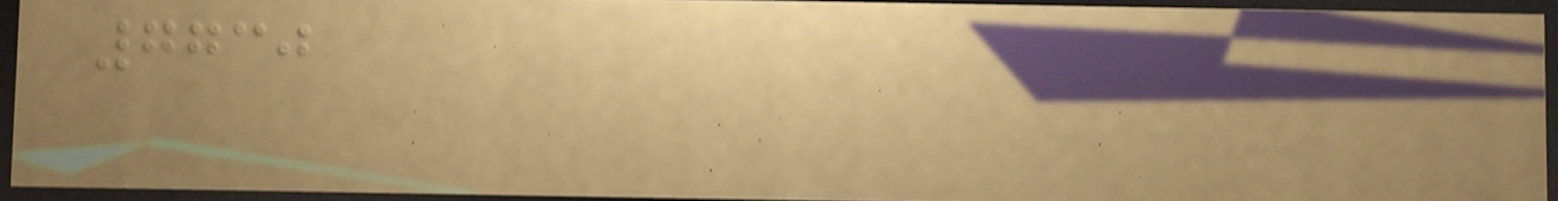7730
